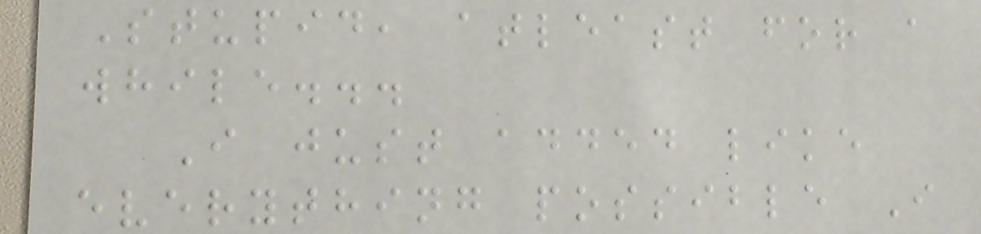Stupid, atleast for a
while...
I just added like
everything possible I
